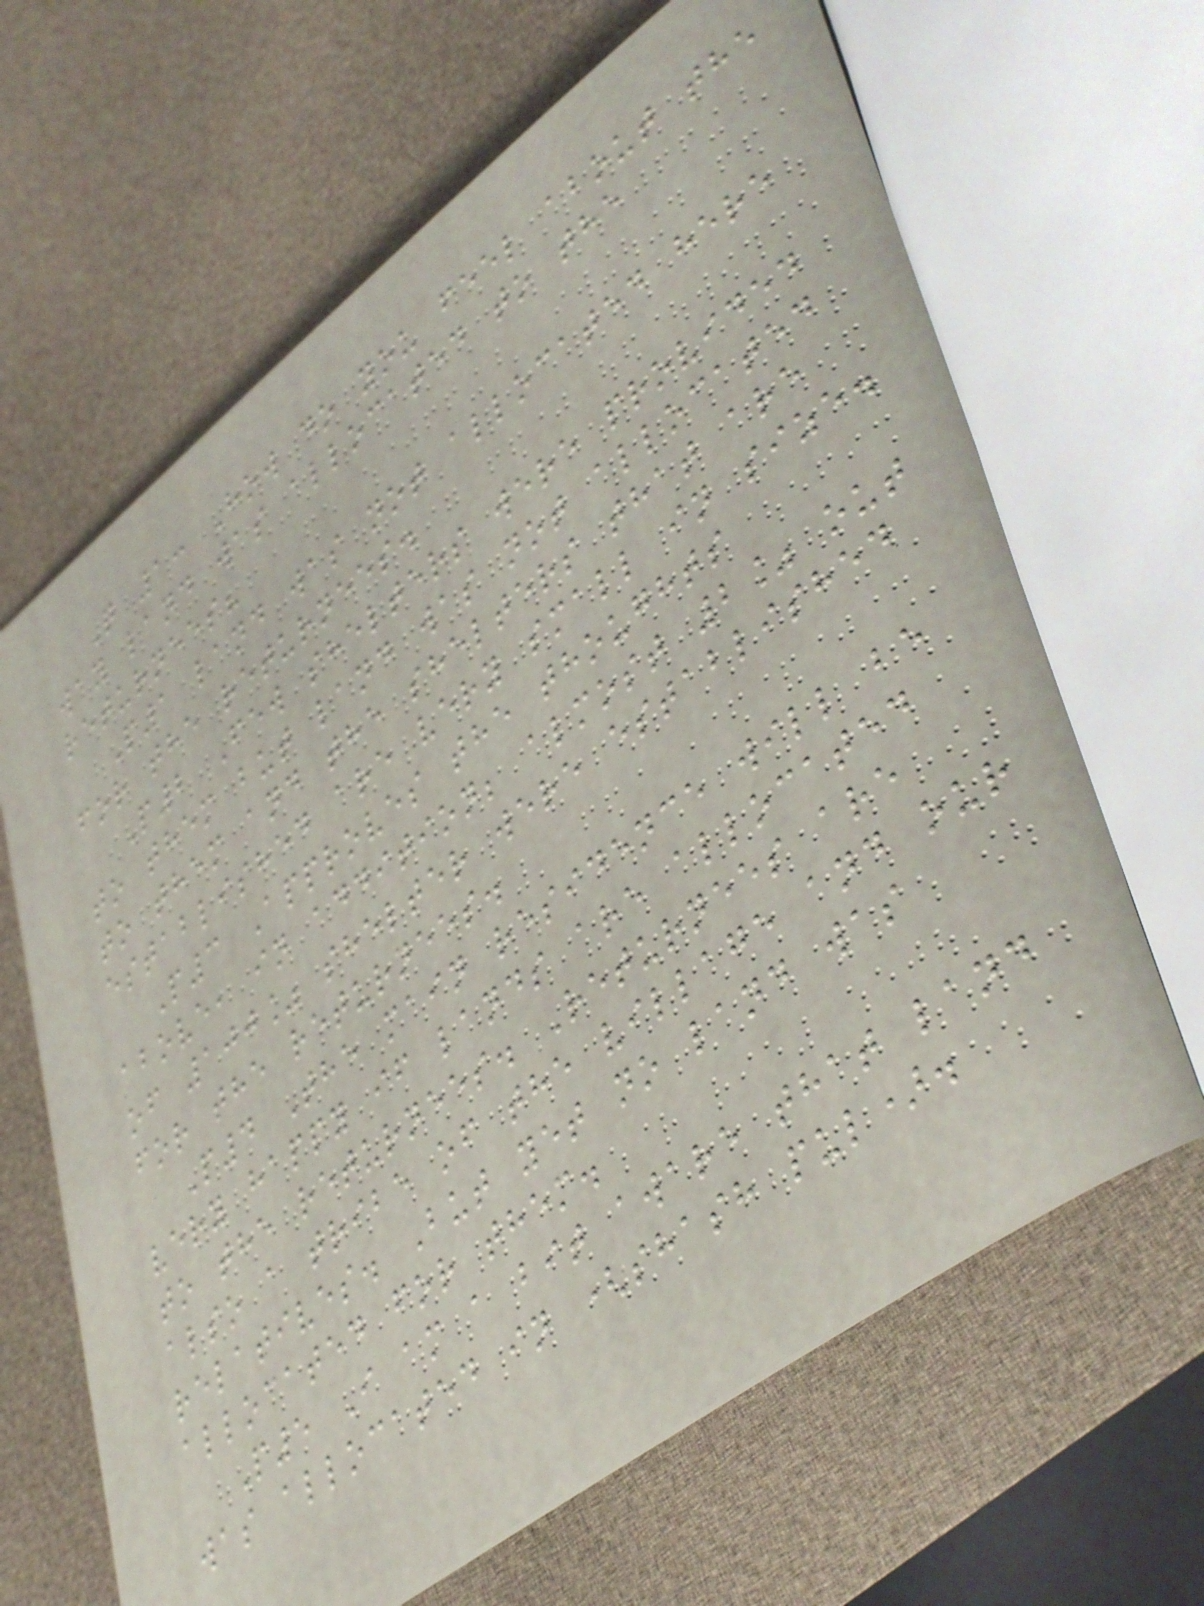Q 1: How do you feel about the
way land was allocated to the
returnees?
P1 land was not allocated here
for the returnees.
P2 Few shelters were provided
to them but land was not allocated
to them and the shelters that are
established are very small in size.
P3 Approves the thoughts
above, in addition; almost 2% out
of 100% shelter were established
for the returnees.
P4 The main residence will be
very happy if lands are allocated
to the returnees. Returnees are
also a tribe of the village and our
relatives. But yet no land was
allocated for them.
P5 I am a bit aware that land
was allocated in (shash pul).
